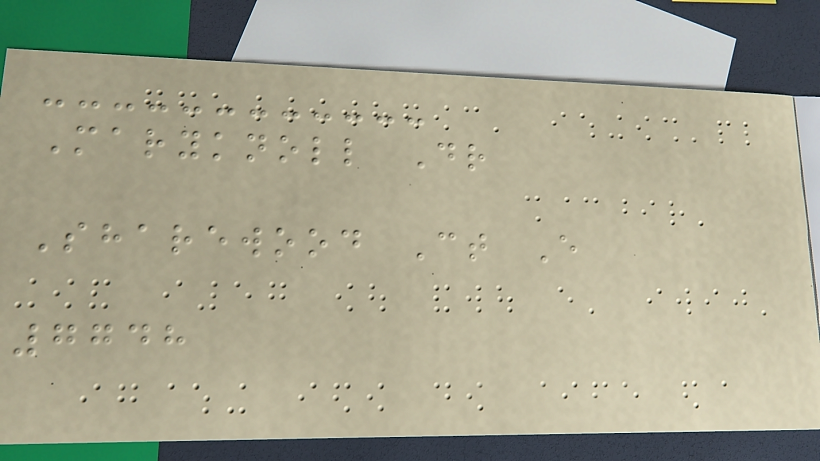Maryknoll Dr
Sharewood Ct E
7748
